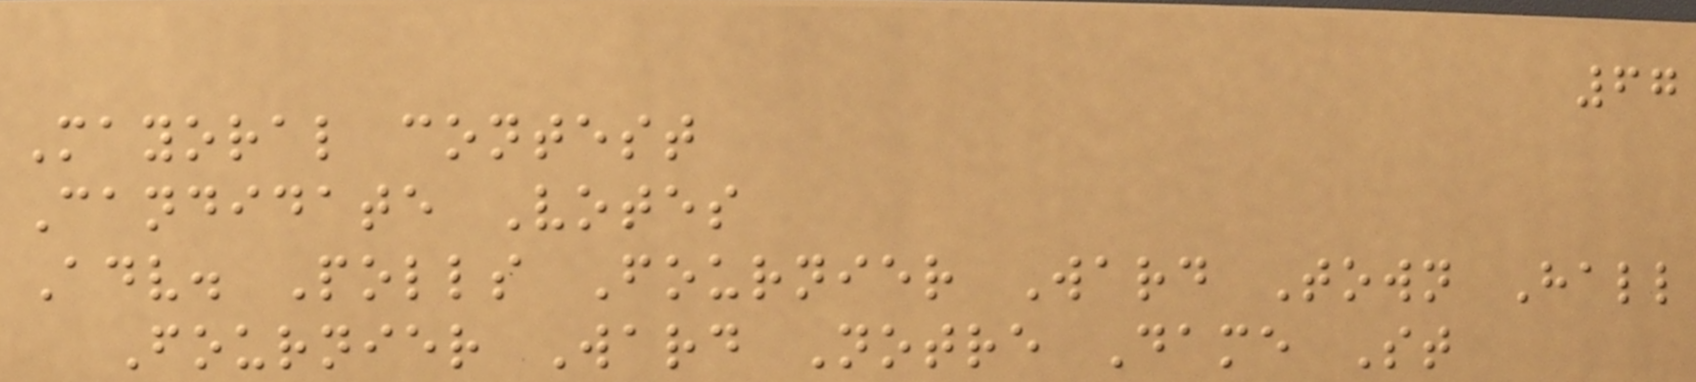67
Mayoral contest
Candidate Votes
Adv. Polls Fournier Ward Town Hall
Fournier Ward Notre Dame St
